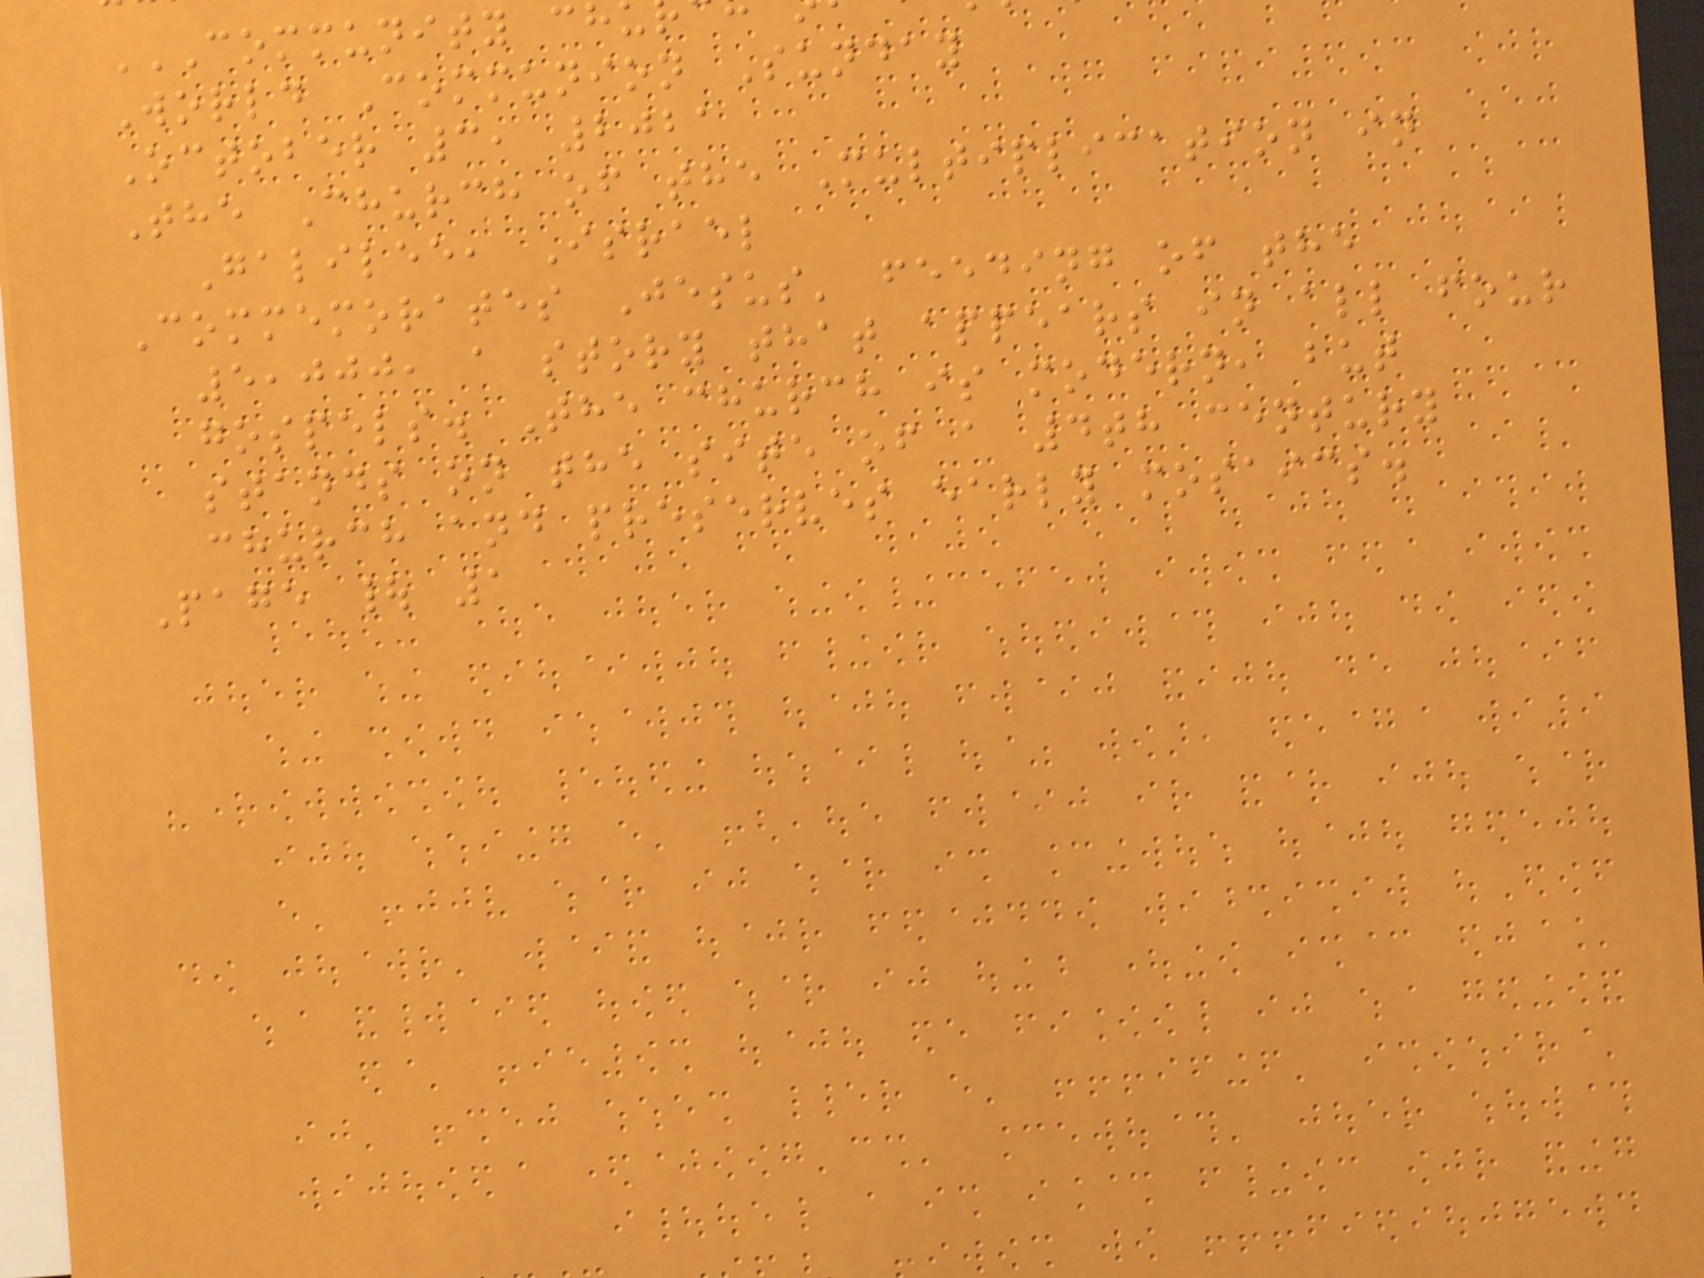World Communion Sunday
October 3, 2021
The Church of the Multiplication in
Galilee, Israel
Commemorates Jesus' feeding of the
5,000, a story that appears in all four
gospels. The church is modern, but
stands on the site of a 4th century
church and preserves early mosaics.
Page | 1
